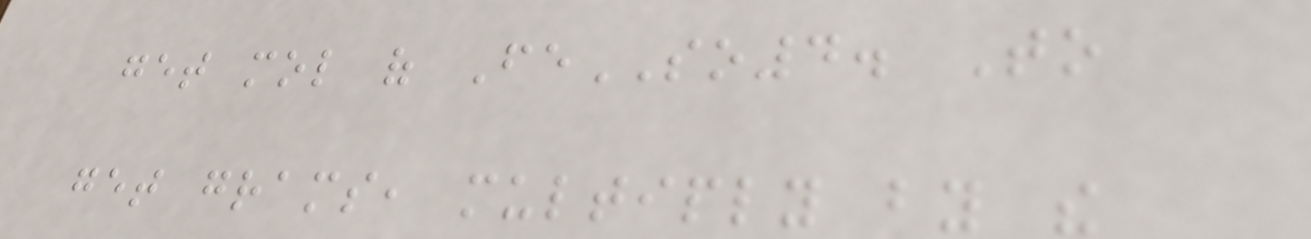get mol of FeSO4. To
get grams, multiply by the
